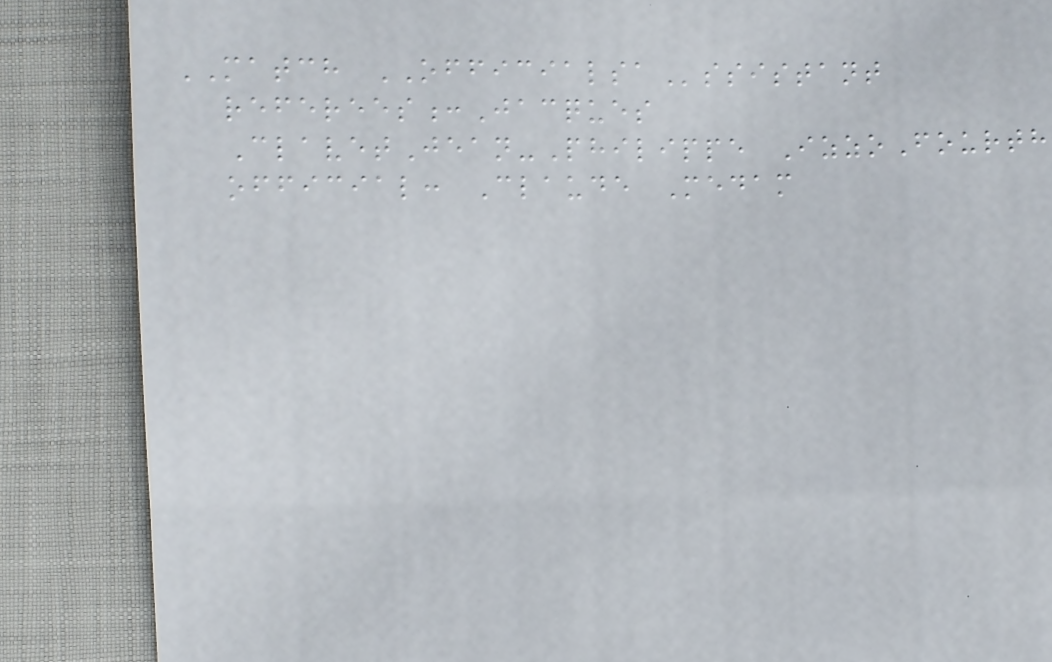MATCH OFFICIALSAssistant
referees:Jacques
ClavetJean-Philippe IzzoFourth
official: Claude Medam
